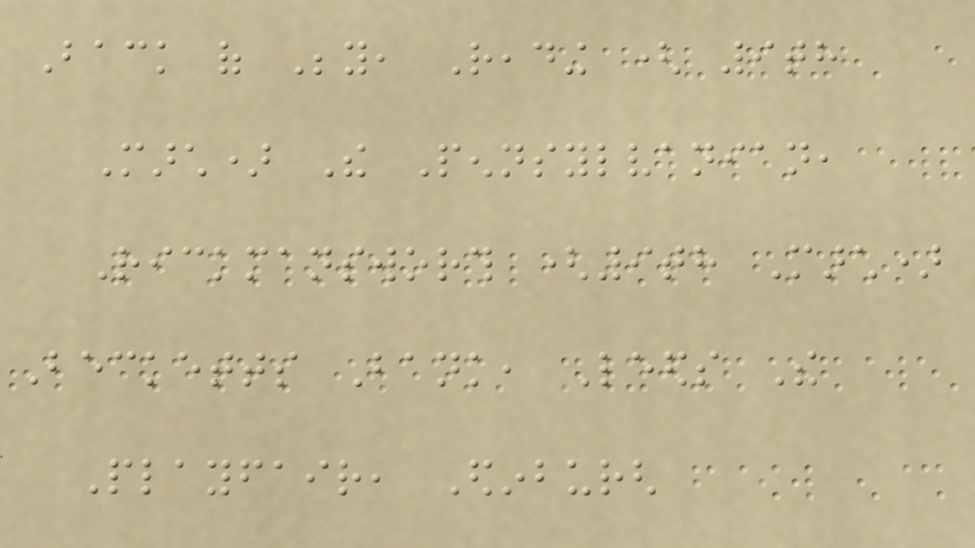Back of Beyond, Reading ( 9th
March) The Pennsylvanian,
Rickmansworth (9th March)
Becketts Bank, Leeds The
Playfair, Edinburgh
